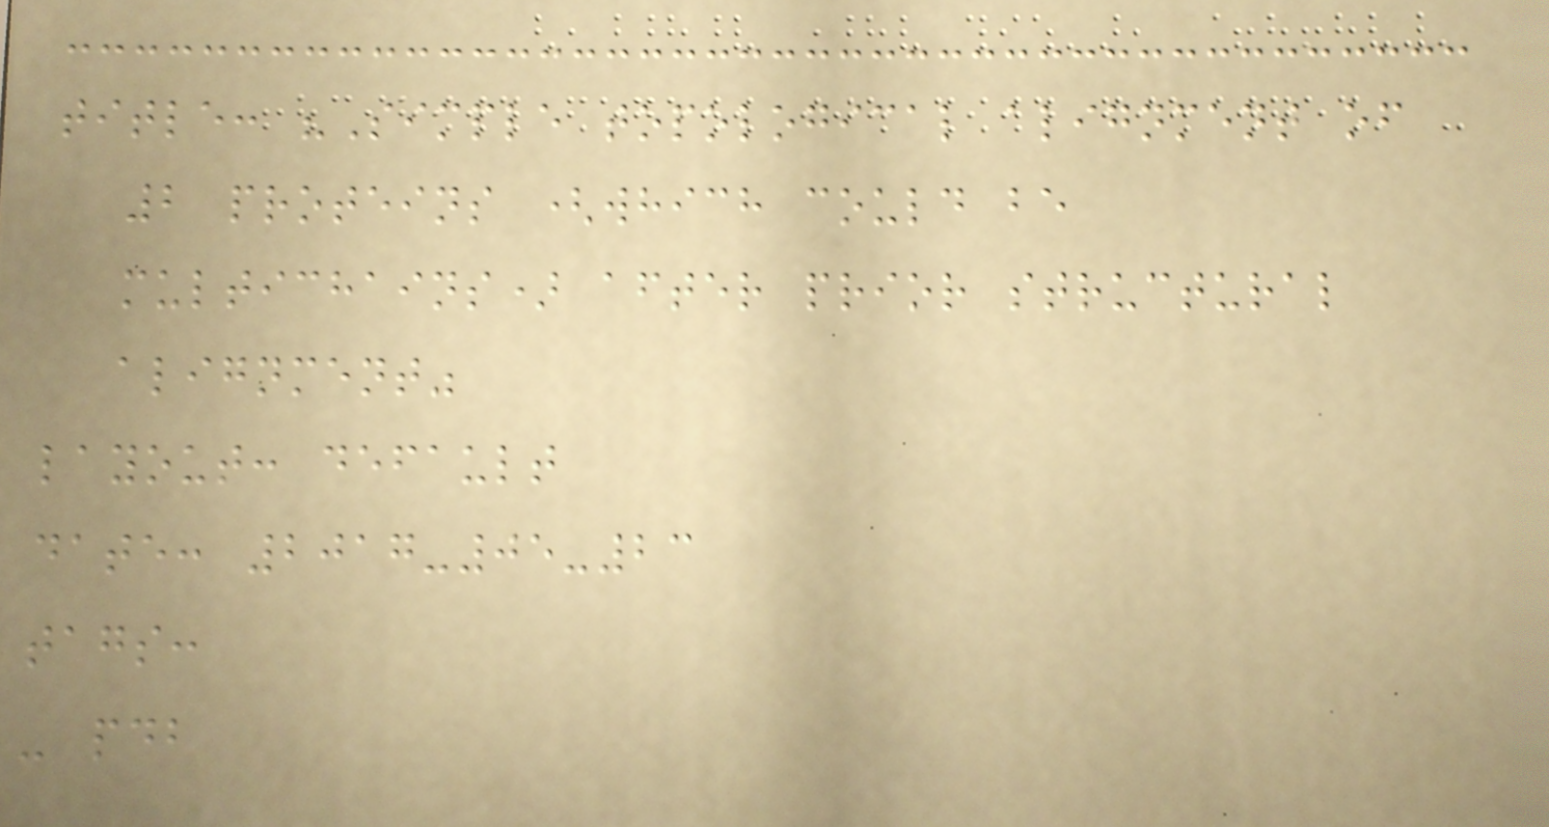title: "Simple topological alignment of
2 proteins (which could be
multichains) after prior structural
alignment"
layout: default
date: 2017-05-23
tags:
- pdb
